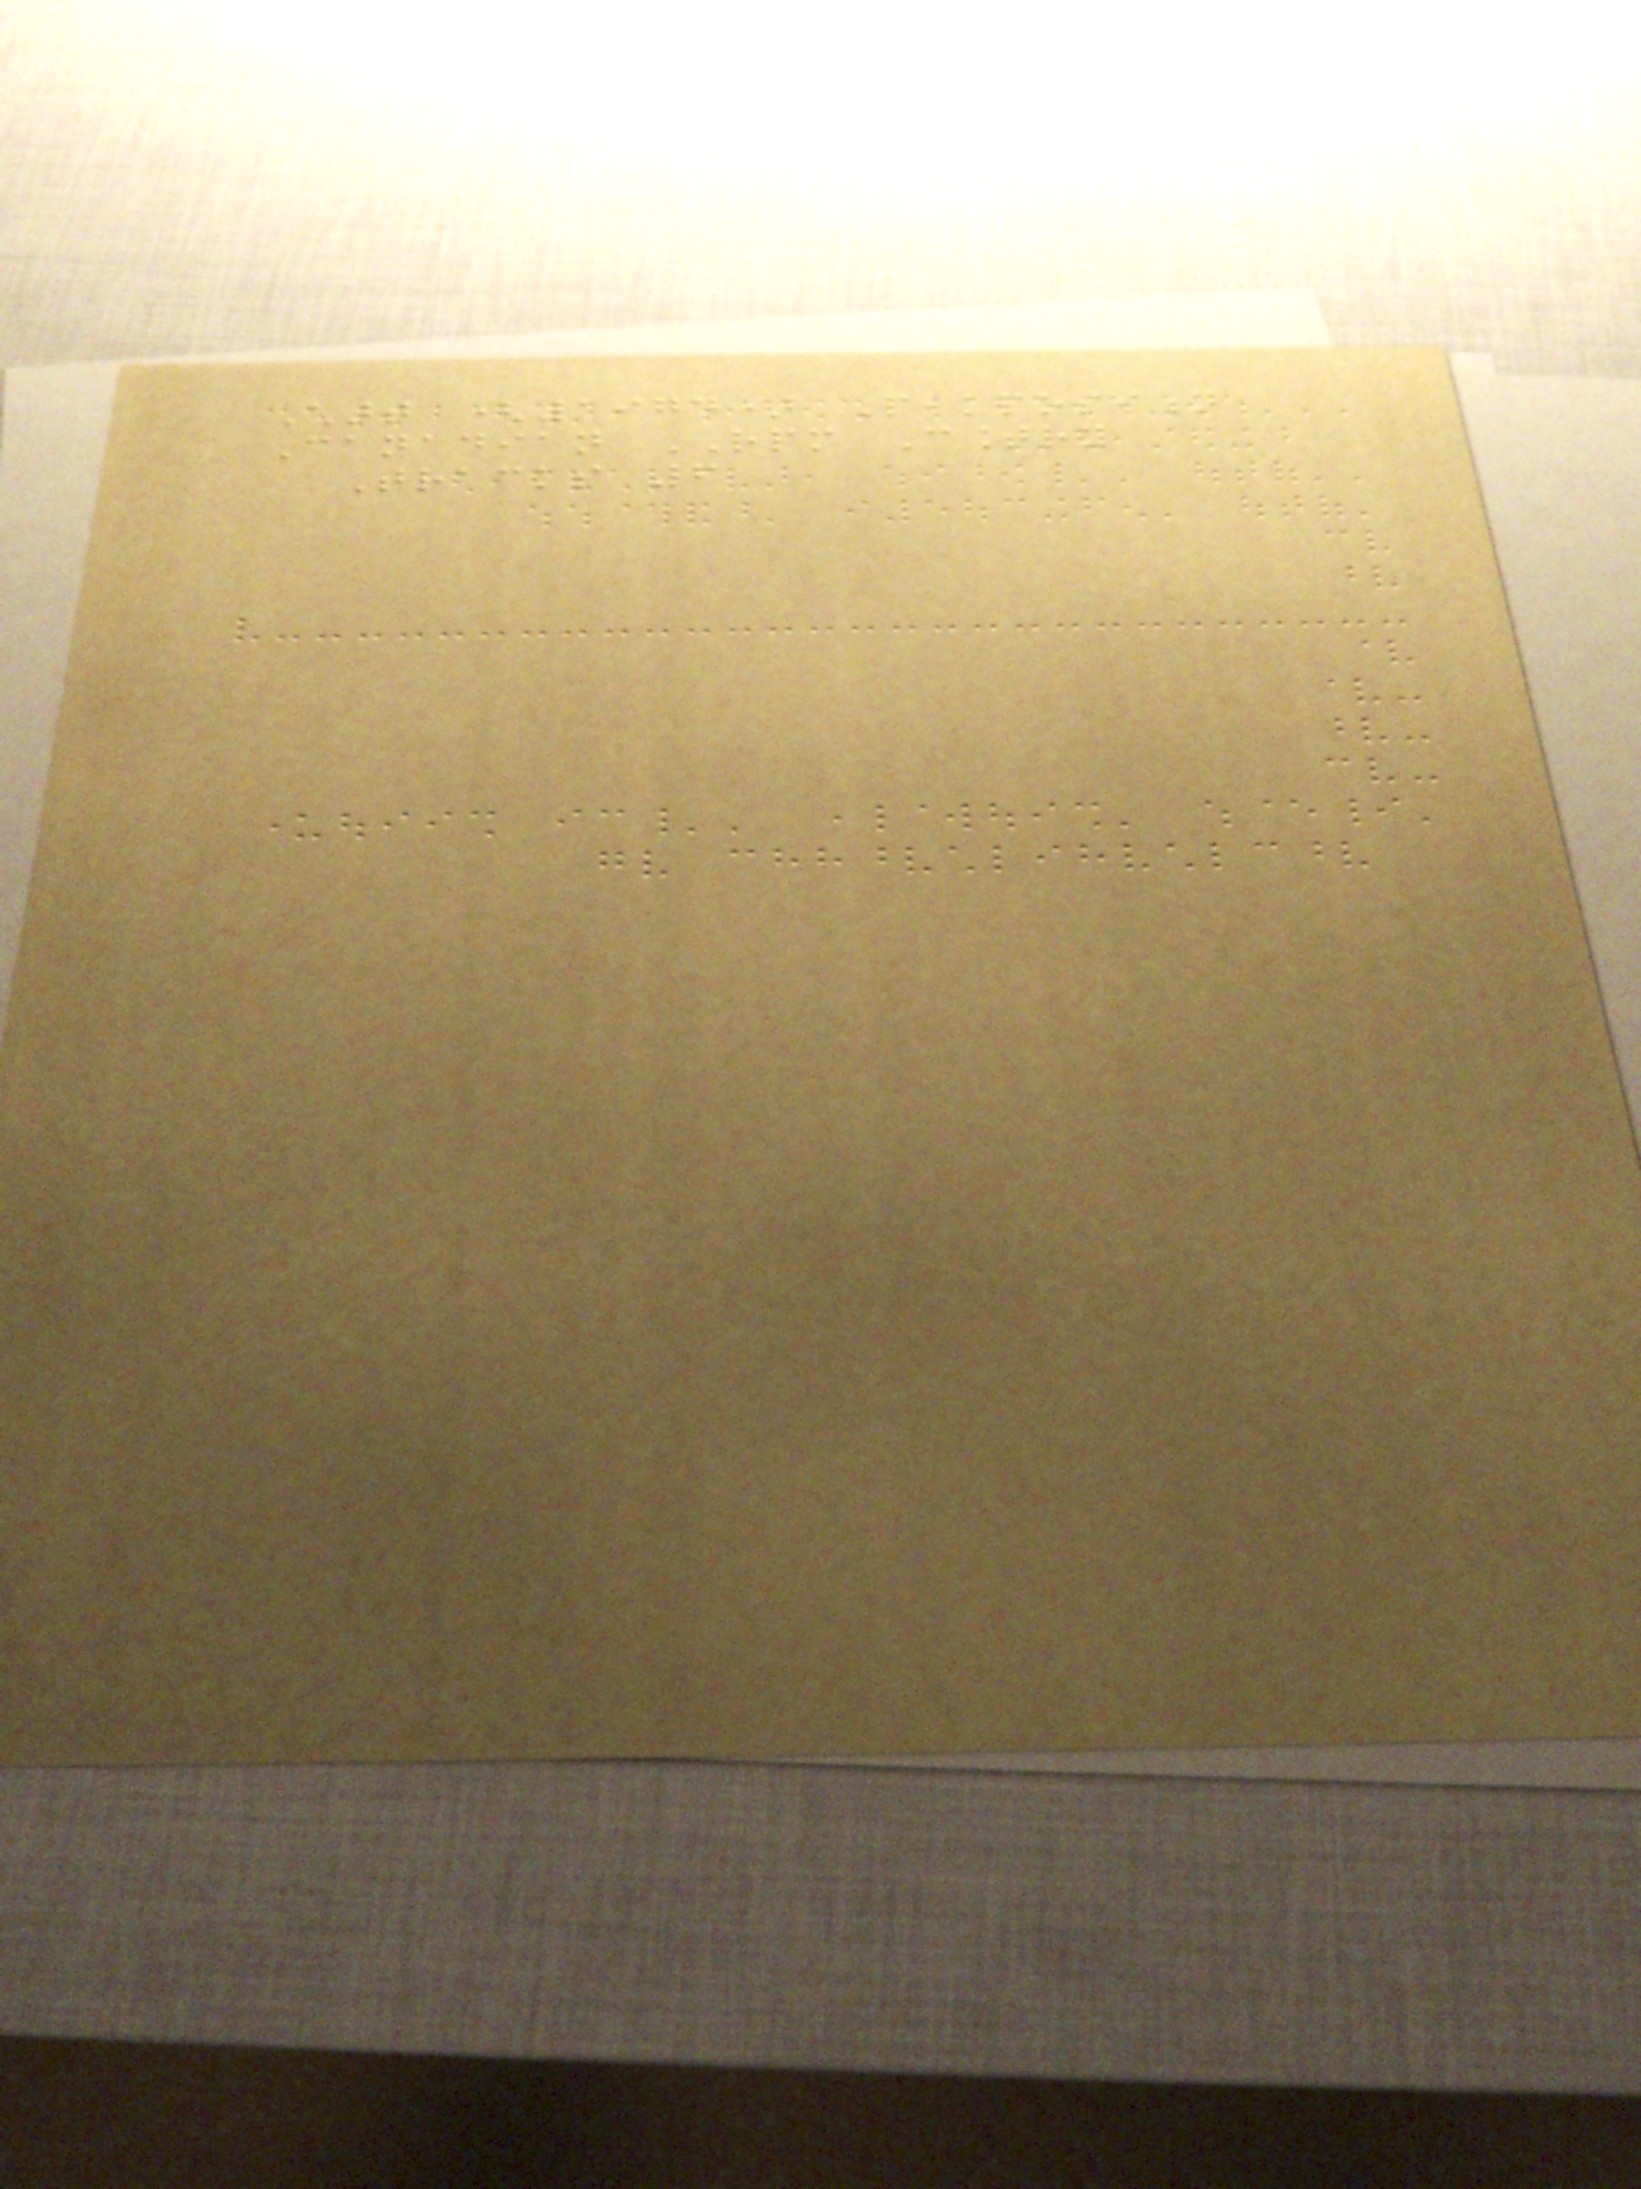Chart (1974) Peakposition
Canadian RPM Country
Tracks 6
